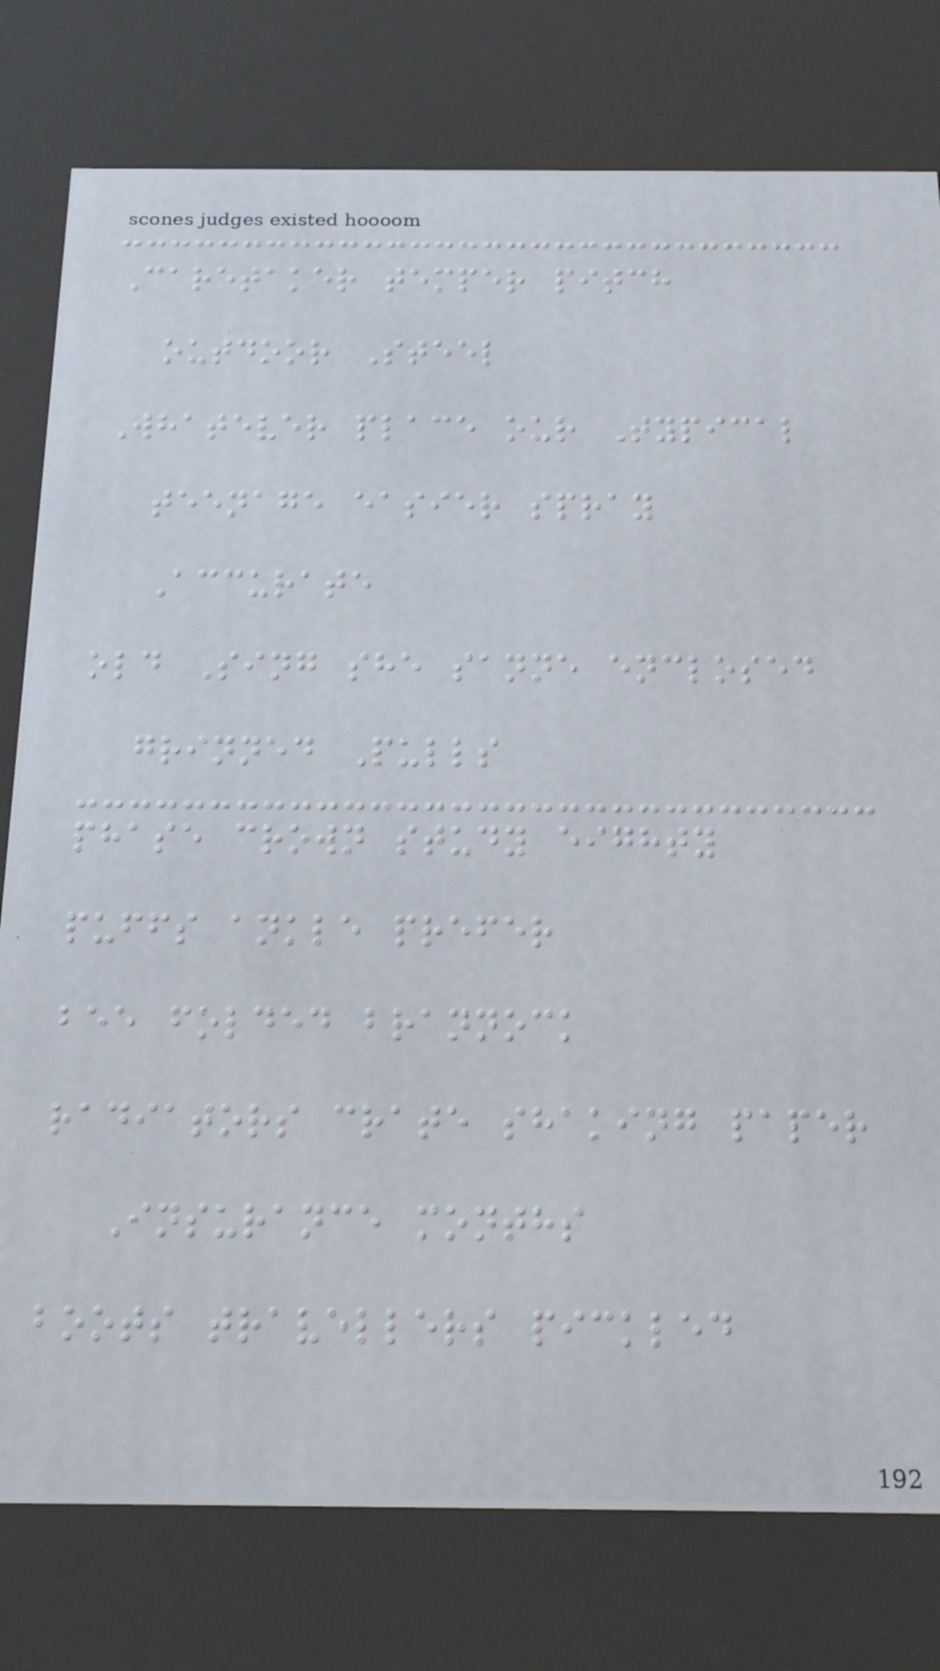Caretaker temper pitch
outdoor Steel
Whatever place our Typical
teenage easier spray
Accurate
old Sing she sanne enclosed
grinned Pulls
phase crown study eighty
puffs ankle prefer
bee folded brannock
radiators crate shaking paper
Insurance months
boots travellers pickled
